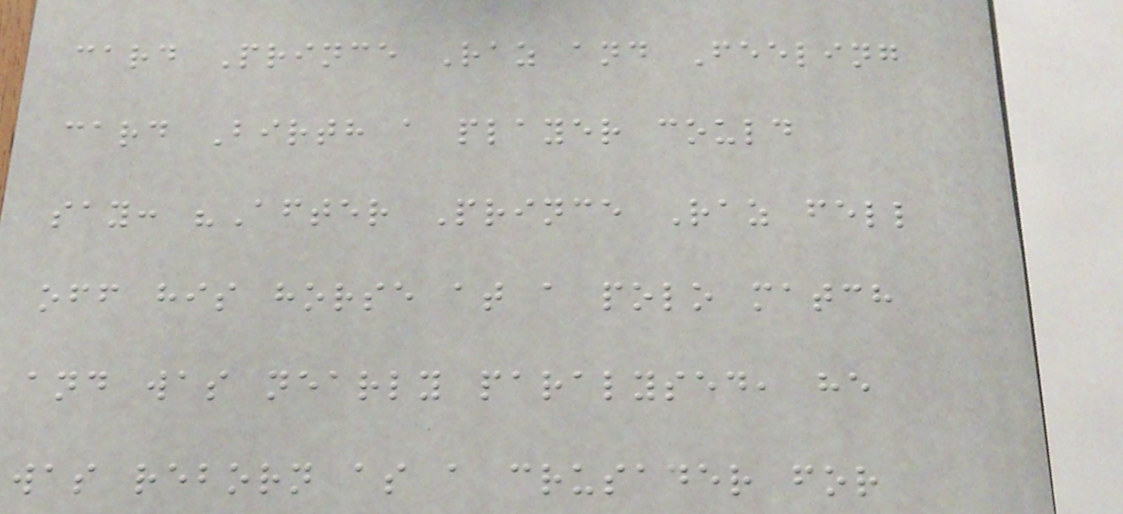card Prince Raz and Feeling
card Birth a player could
say: "After Prince Raz fell
off his horse at a polo match
and was nearly paralysed, he
was reborn as a crusader for
